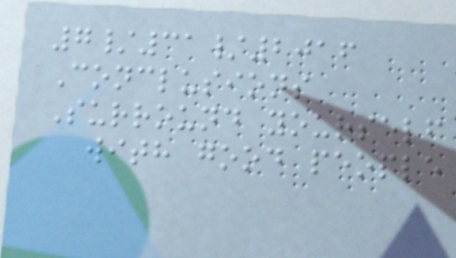7/31/2016
Conclusions
Surround yourself
with good people
